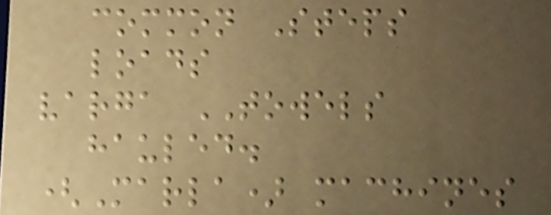common Steps
loads
varga TOWELS
hauled.
(Marla) machines
